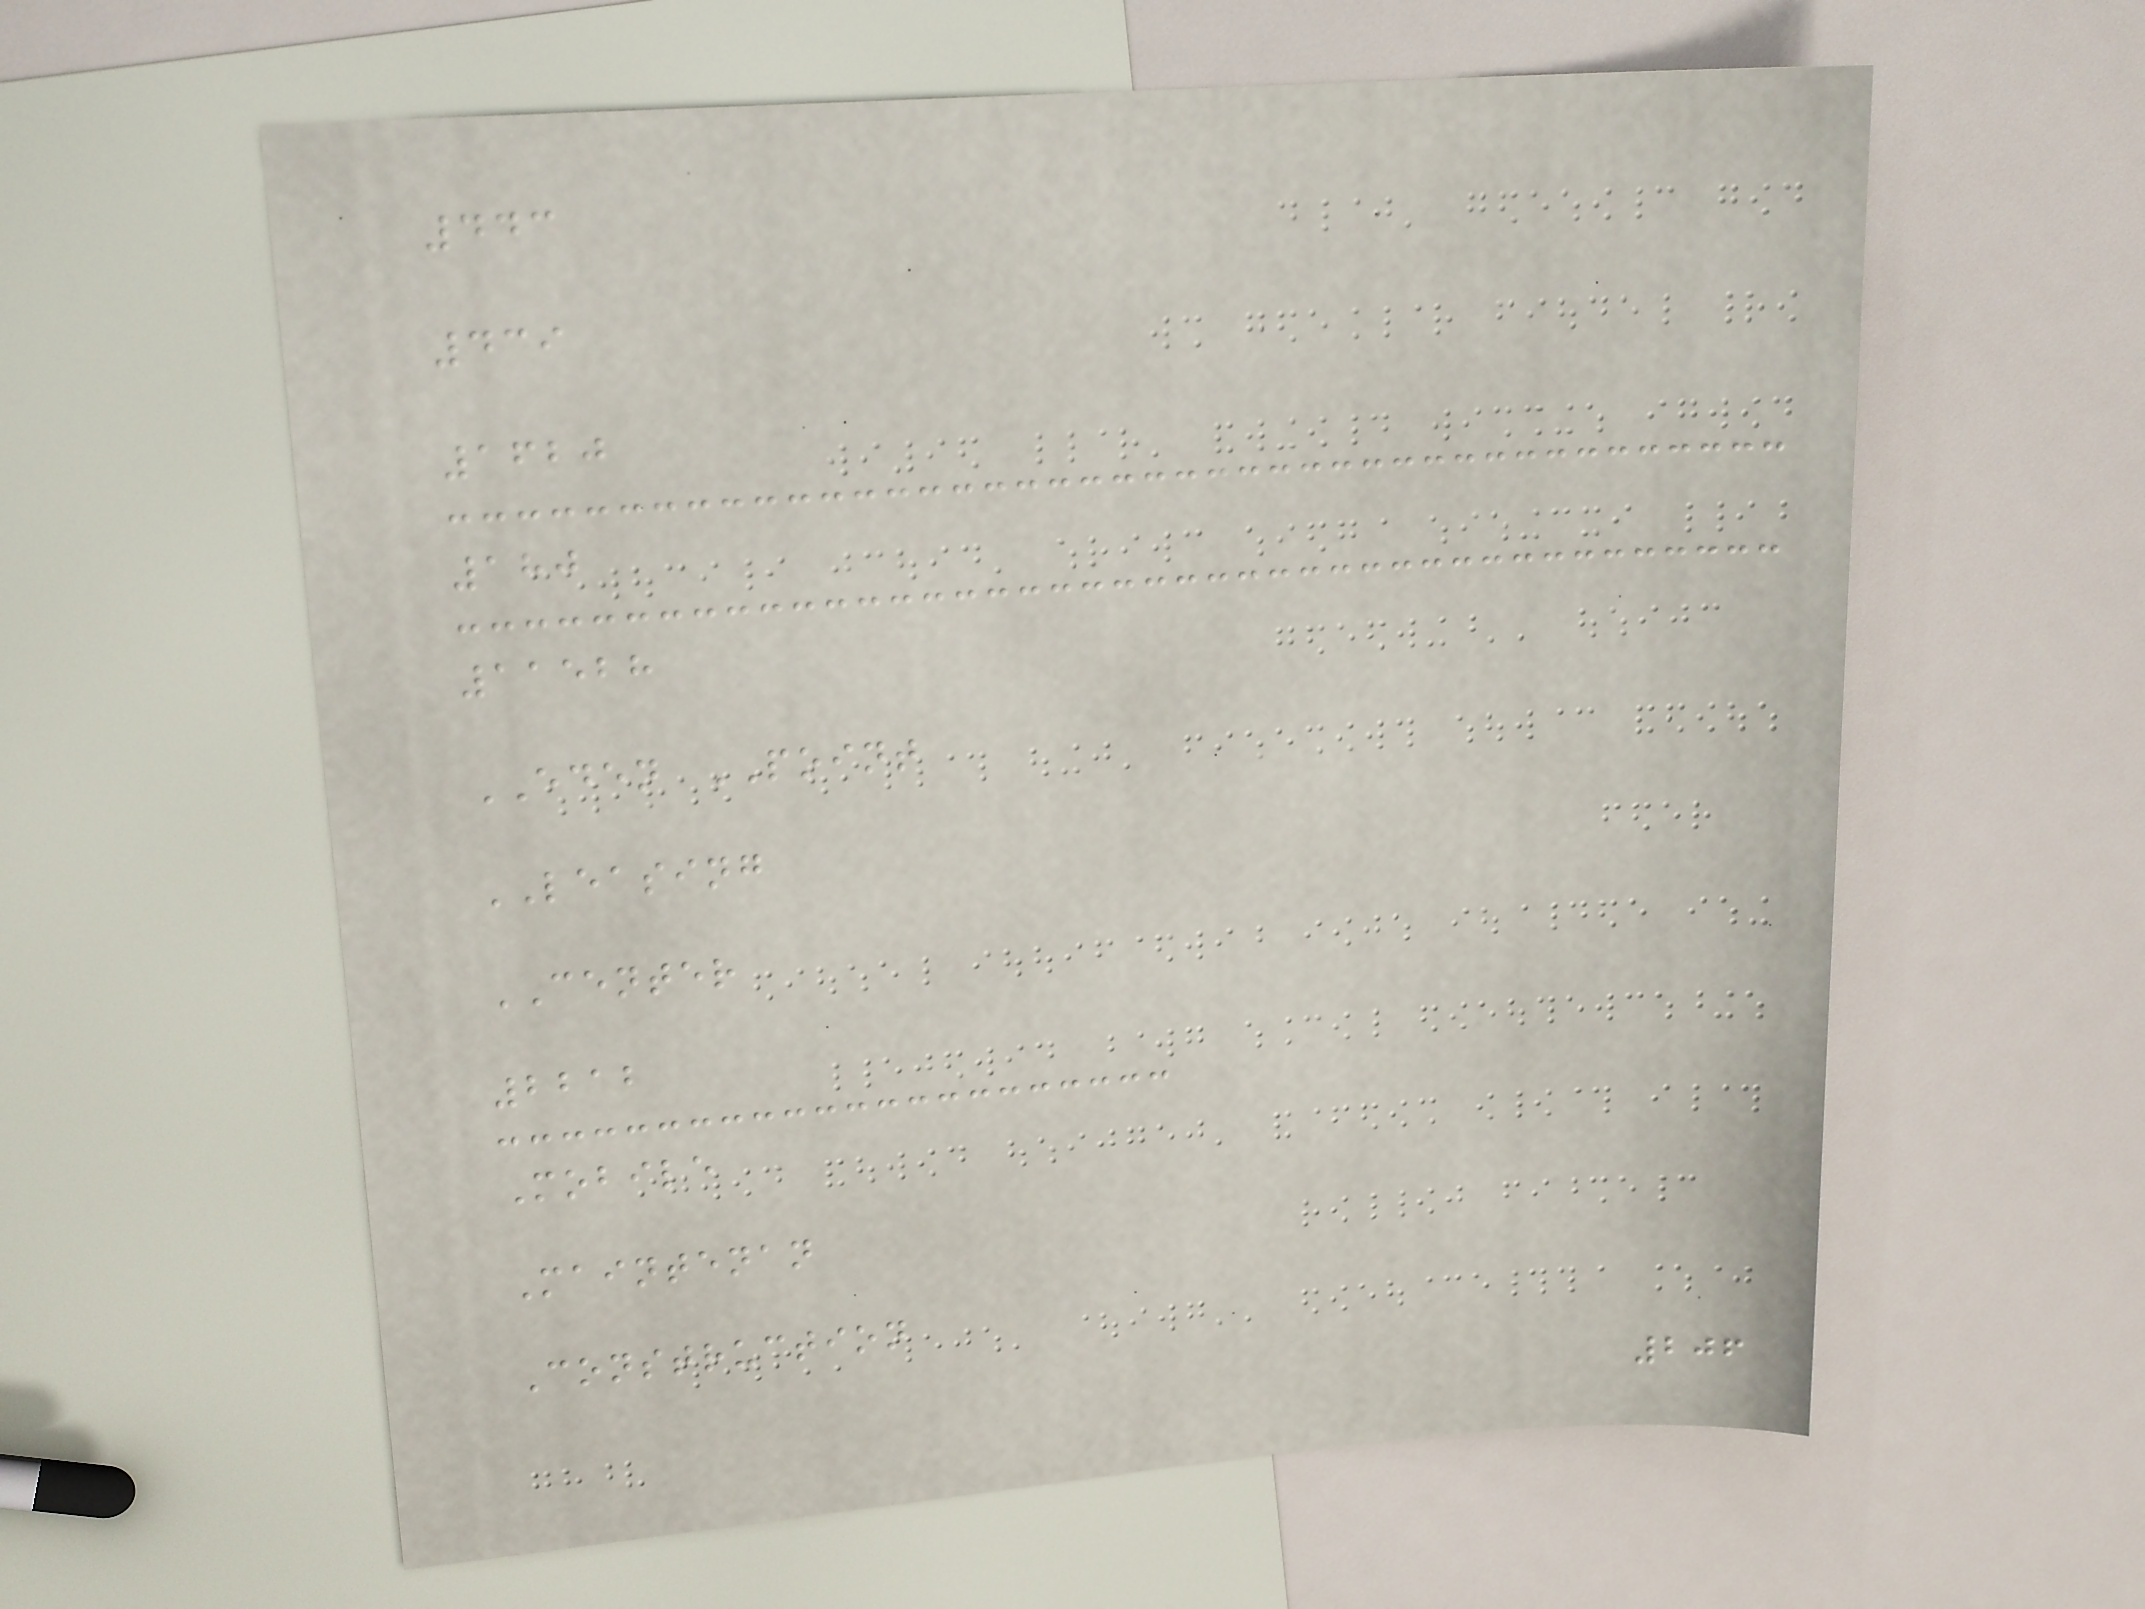443
439
1620
180
11528
EDEN POINT
LEASING
CENTER
2212
Mobile
Maintenan
Construction
206
